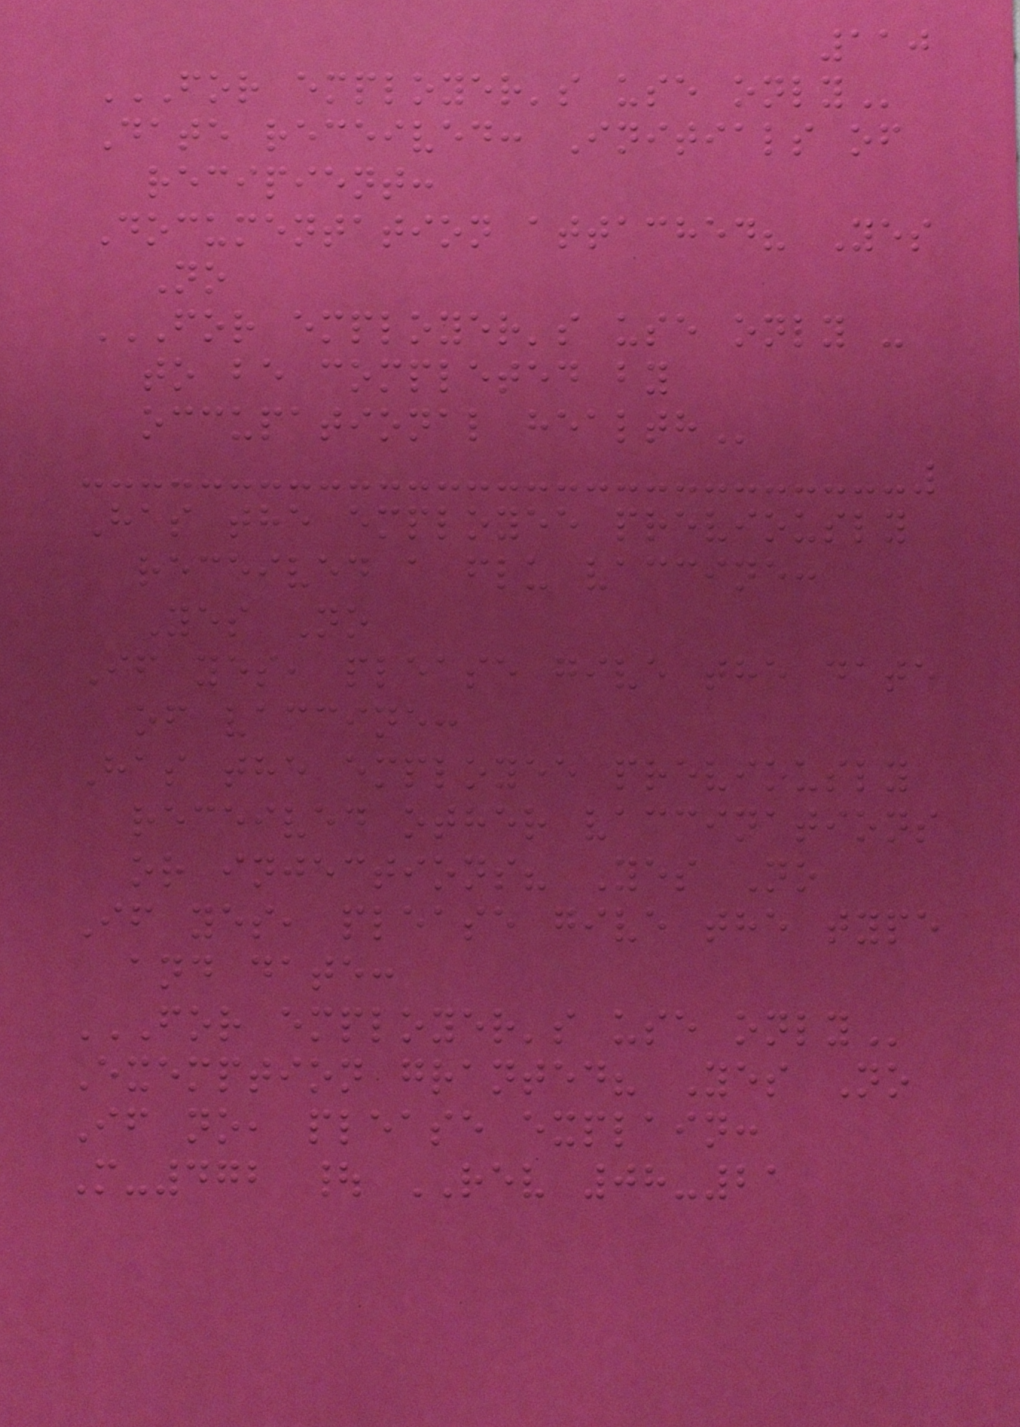110
FOR EMPLOYER'S USE ONLY
Date received: Initials of
recipient:
Documentation attached? Yes
No
FOR EMPLOYER'S USE ONLY -
TO BE COMPLETED BY
OCCUPATIONAL HEALTH
Has the employee previously
received a flu vaccine:
Yes No
If yes, please give the date
of vaccine:
Has the employee previously
received other vaccinations
or injections? Yes No
If yes, please give the type
and date:
FOR EMPLOYER'S USE ONLY
Exemption granted? Yes No
If no, please explain:
M-472 | REV 08-21
